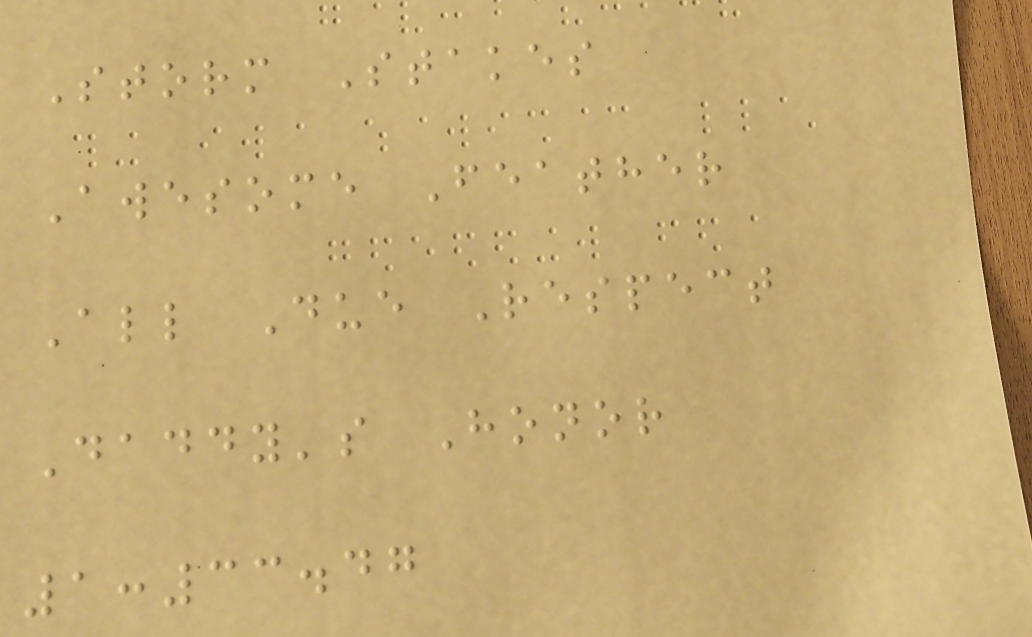Storm Stakes
Awesome Feather
All Due Respect
Daddy's Honor
1:33.47
